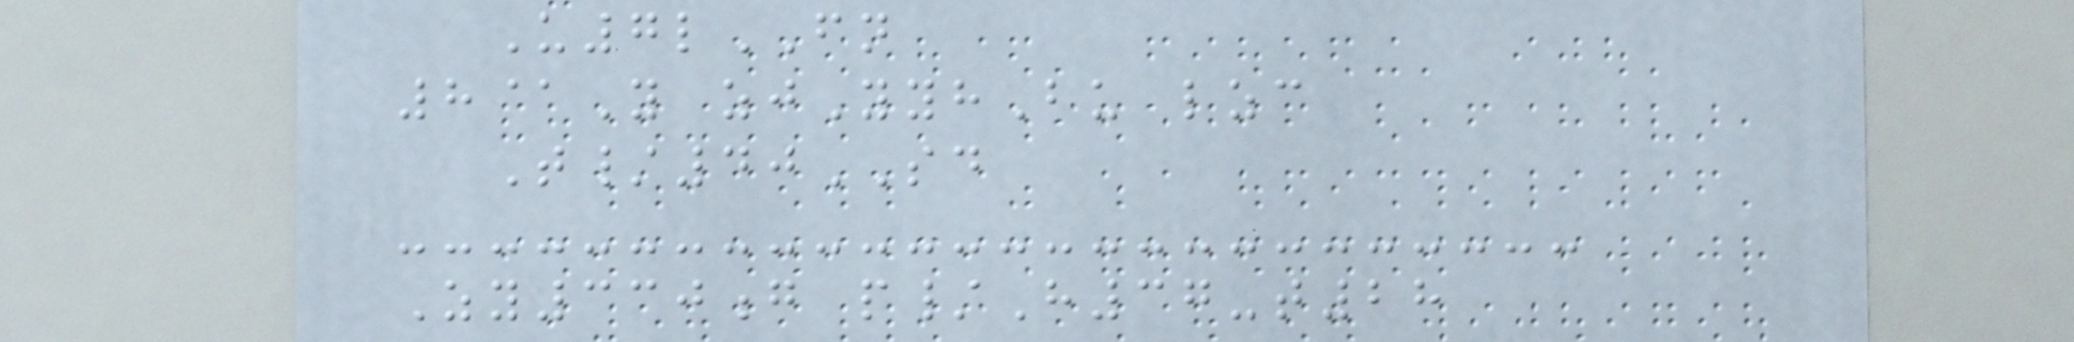U7lFN
8@Y zjYyhBu lzc
T/40SD
Zy330g p/H37-t28
